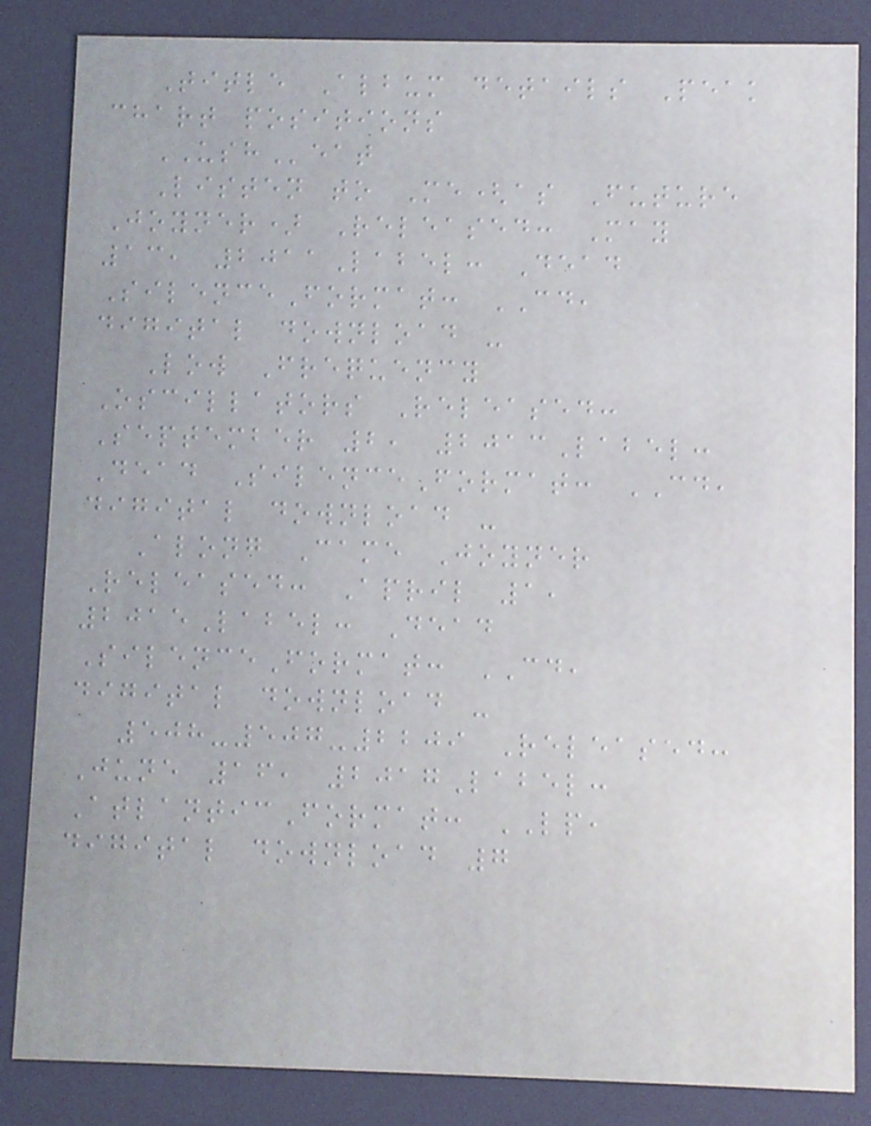Title Album details Peak
chart positions
USHeat
Listen to Me(as Future
Joyner) Released: May
13, 2011Label: Dead
SilenceFormat: CD,
digital download -
Low Frequency
Oscillators Released:
September 2, 2013Label:
Dead SilenceFormat: CD,
digital download -
Along Came Joyner
Released: April 1,
2015Label: Dead
SilenceFormat: CD,
digital download -
508-507-2209 Released:
June 16, 2017Label:
AtlanticFormat: LP,
digital download 7
